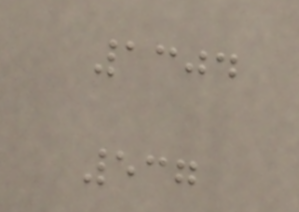1304
537
